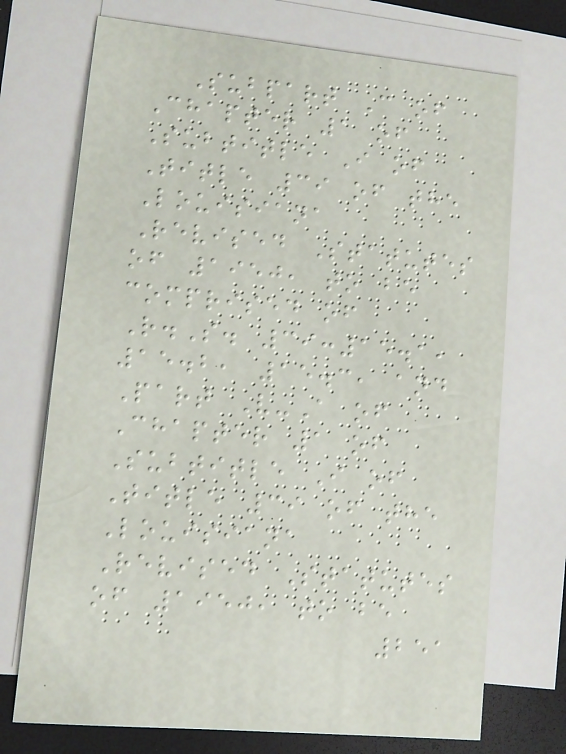Subpart C of
Chapter 1 of
Subtitle I of
Title 39 of the
Louisiana
Revised Statutes
of 1950, to be
comprised of
R.S. 39:15.1,
15.2, 15.3, and
Part V-A of
Chapter 1 of
Subtitle I of
Title 39 of the
Louisiana
Revised Statutes
of 1950, to be
251
